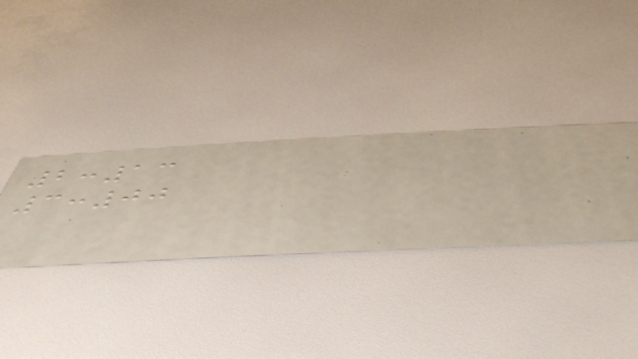2:13
3:00
